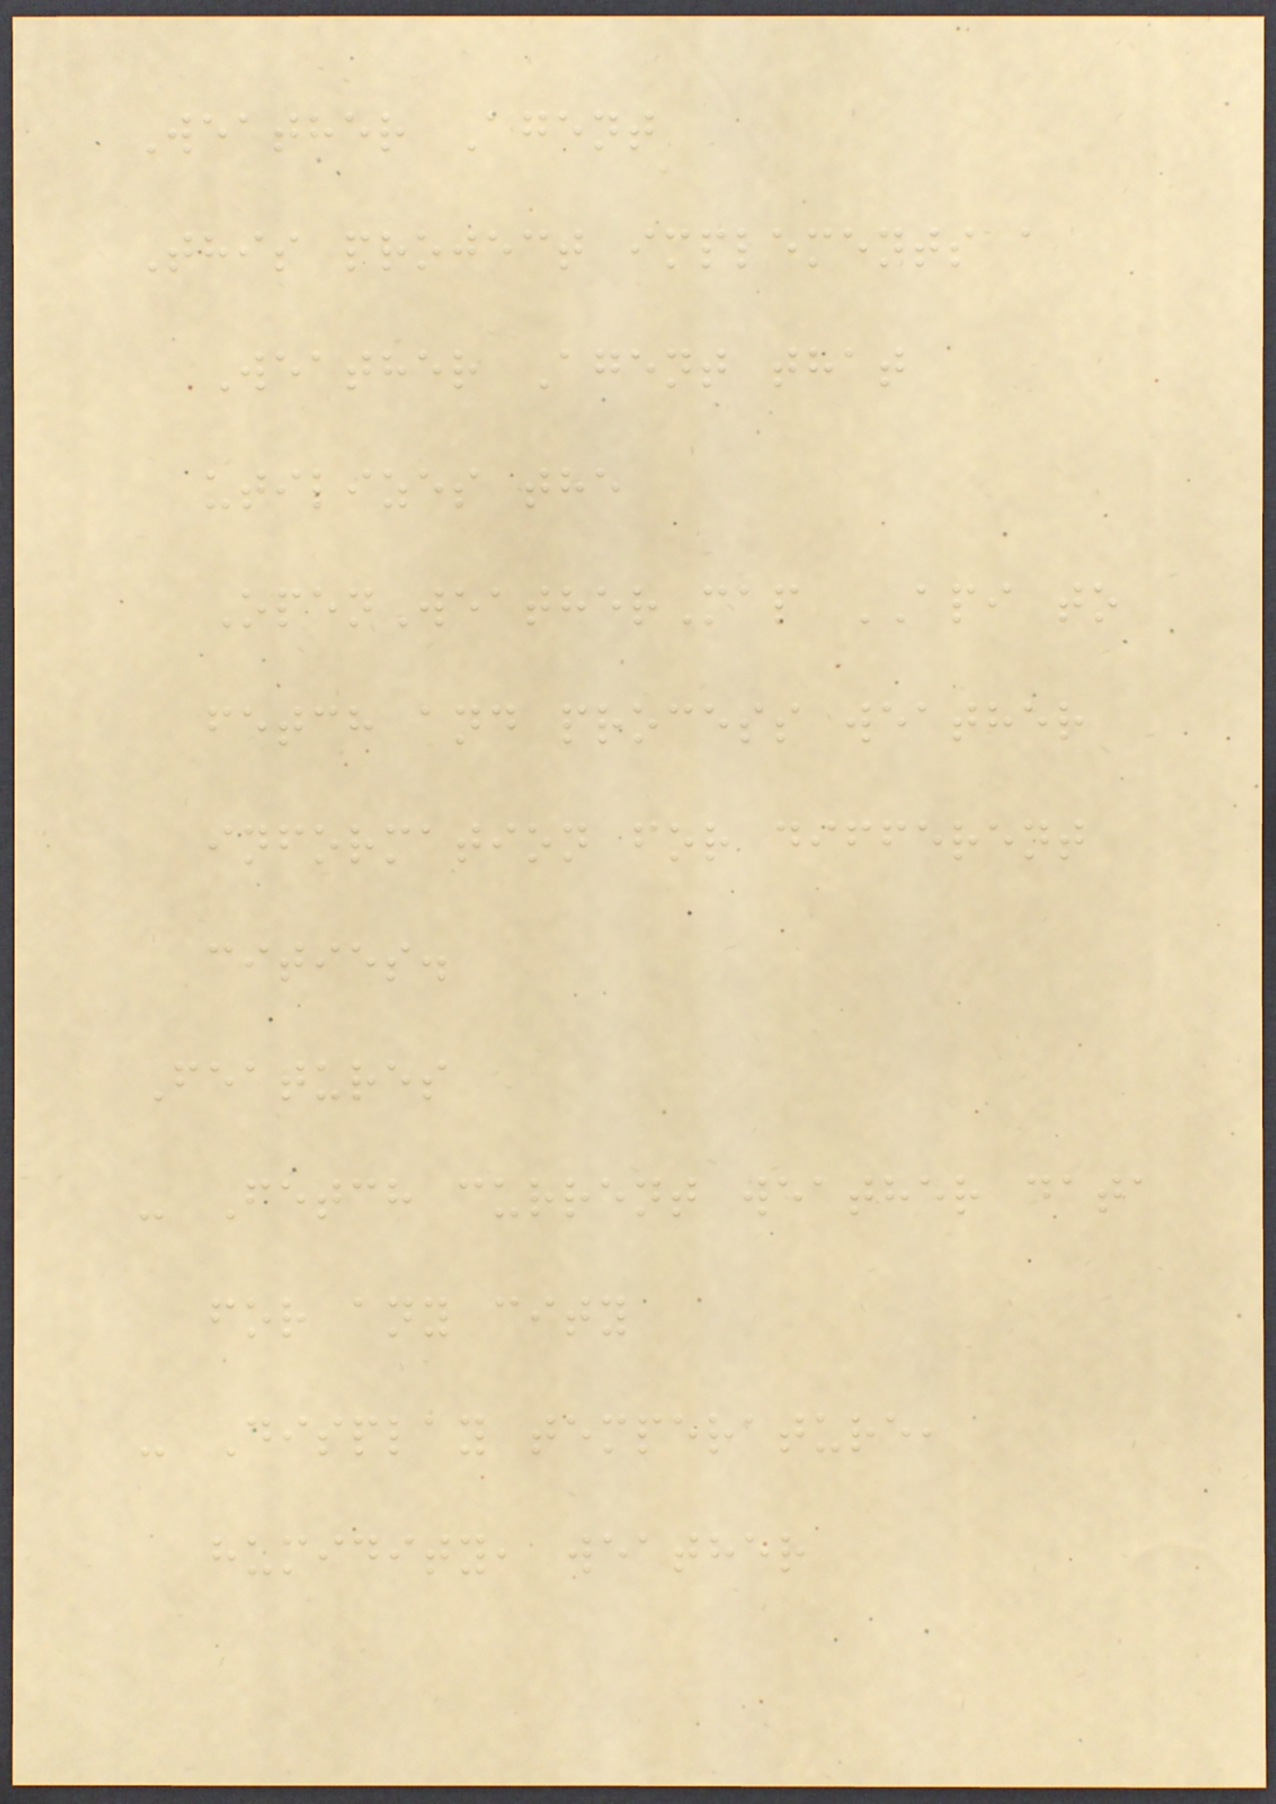Weather Agent
This project implements a
Weather Agent that
utilizes the
OpenWeatherMap API to
fetch and process weather
information for different
cities.
Features
- Fetch current weather data
for any city
- Display temperature,
humidity, weather
